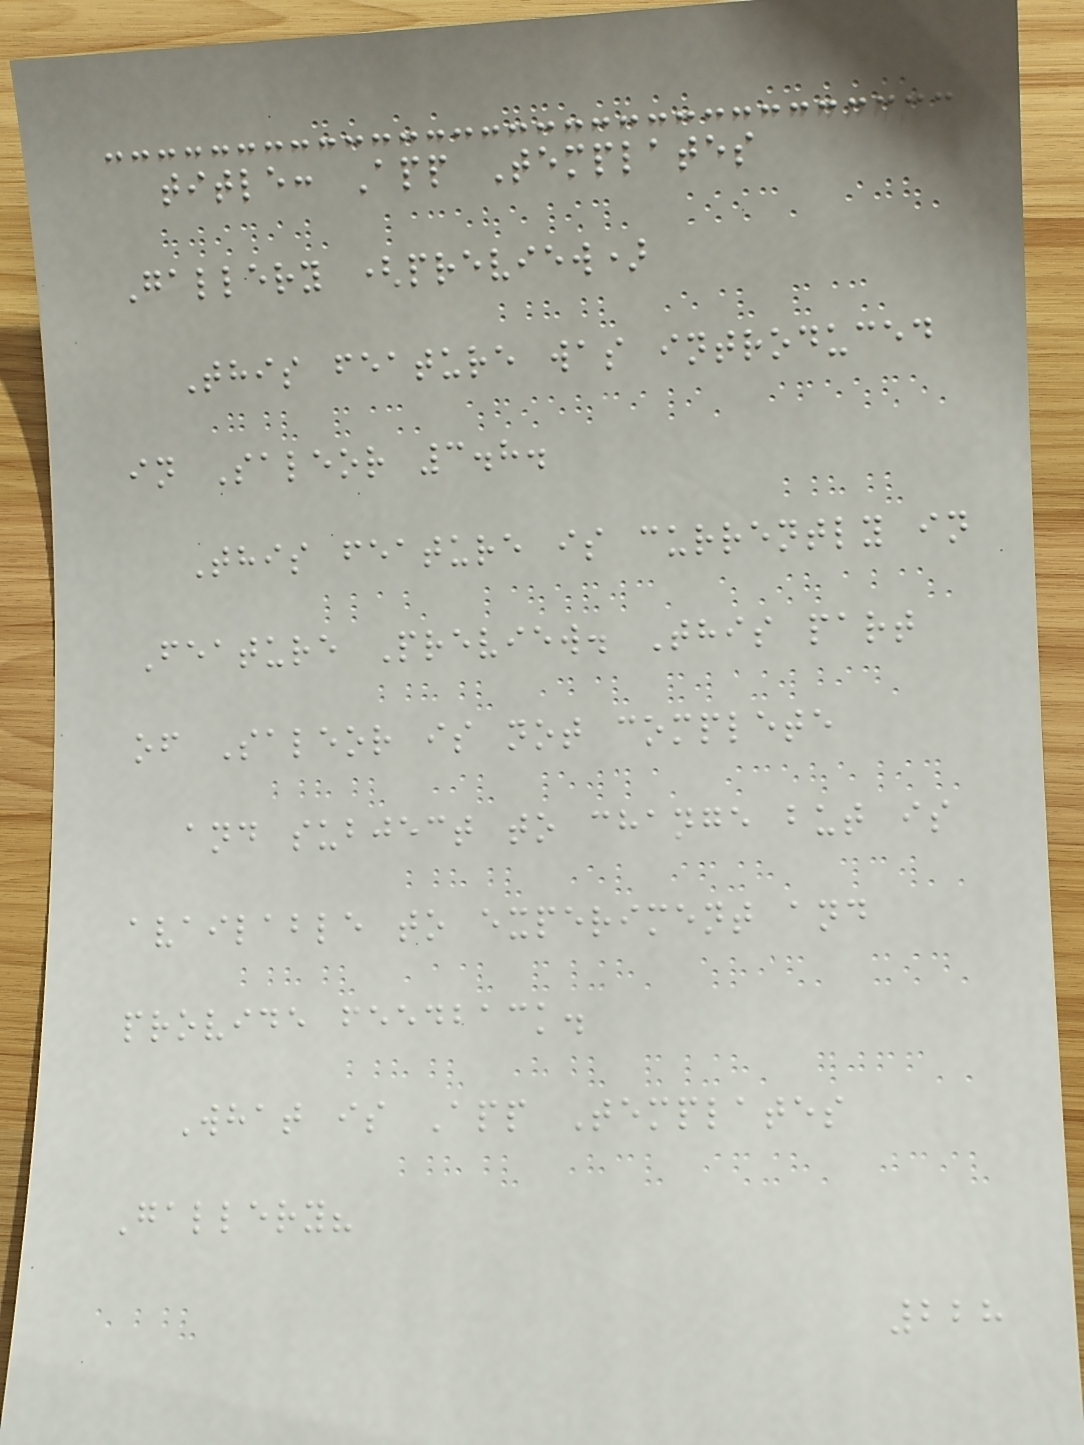title: App Templates
Gallery (preview)
This feature was introduced
in Saleor 3.8.
This feature is currently in
Feature Preview. This part
of Saleor is not complete
and subject to change but is
available to experiment and
provide feedback.
What is App Templates
Gallery?
228
